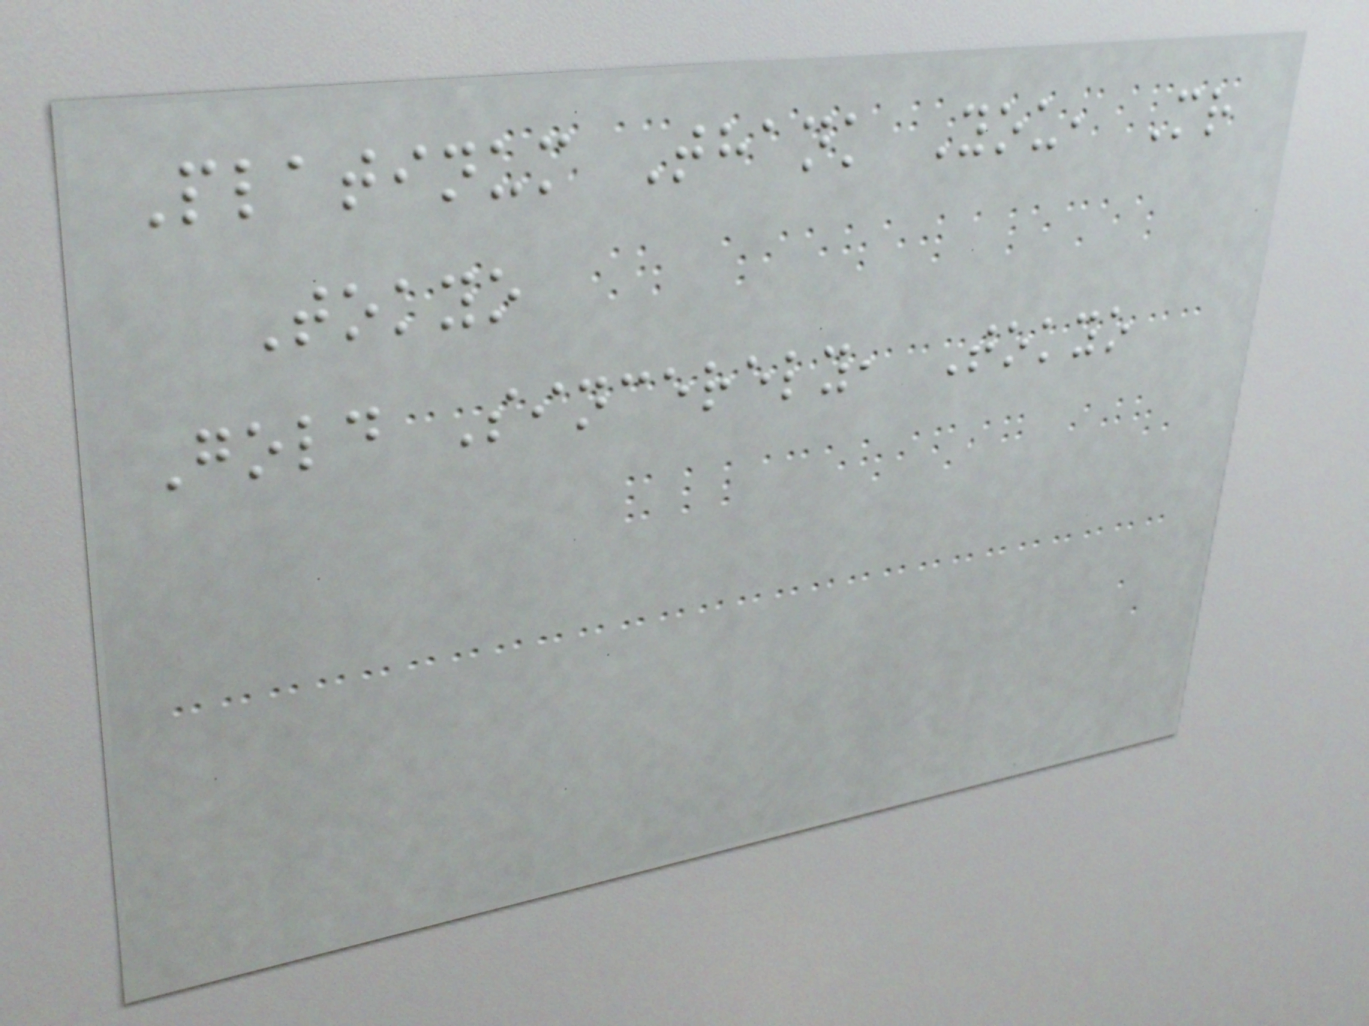Platinum Thank You, Mr
Tokyo
Gold Sincerely, Tokyo
